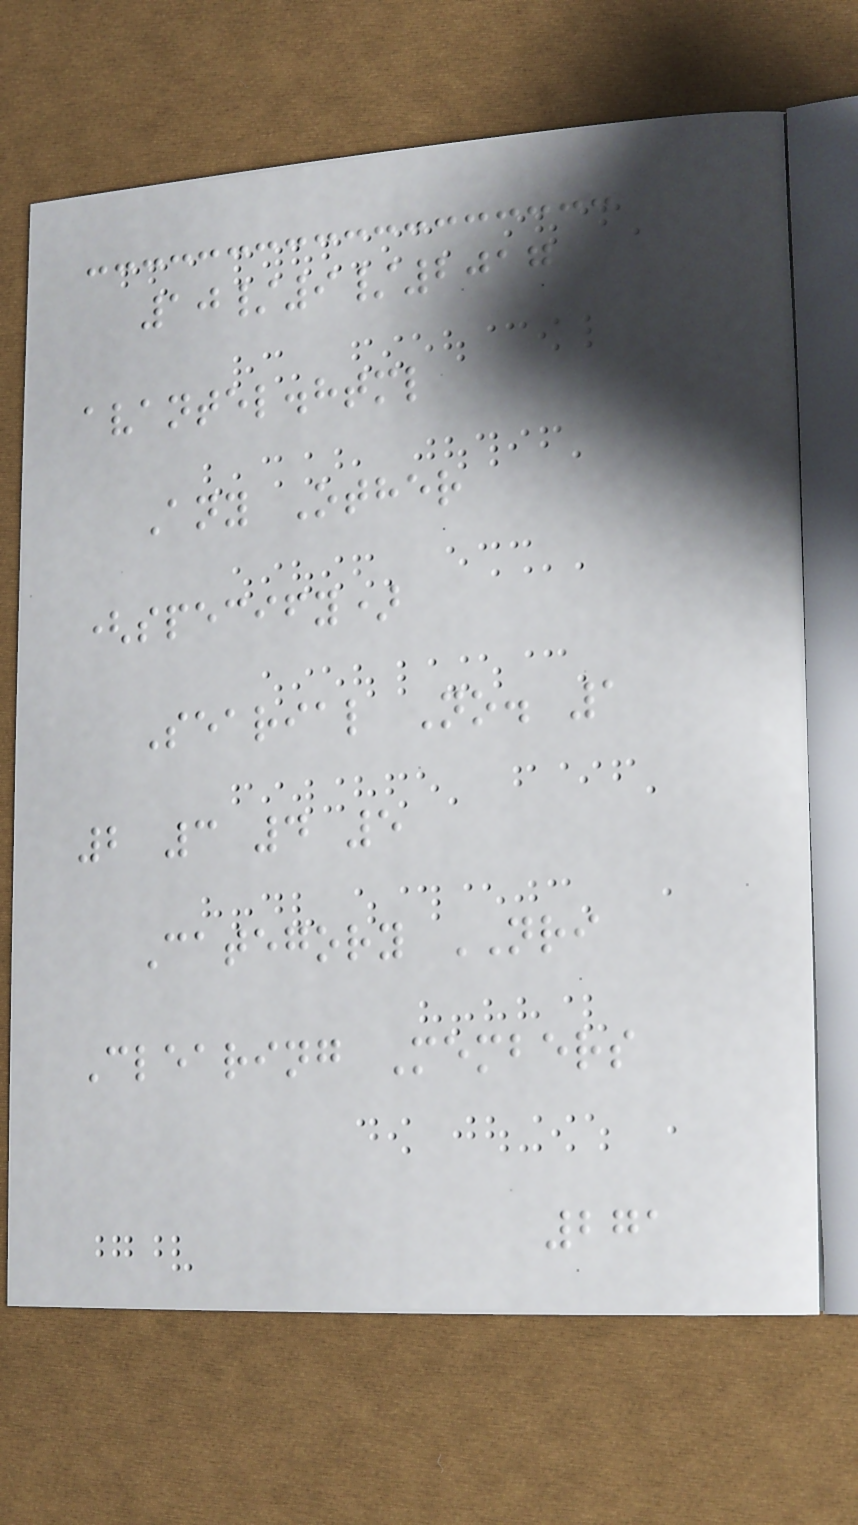10/9/2017
avantel.html
Any Other
(specify)
Searial No. 1
2 3 4 5
Category NRI
Clearing Members
271
